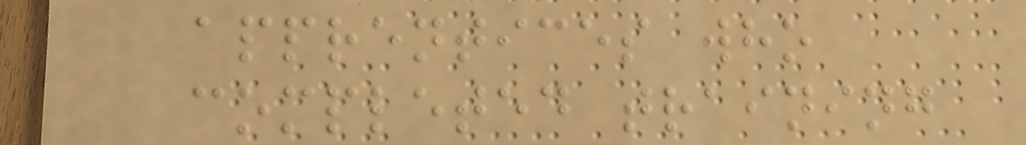apprentices who
completed training
